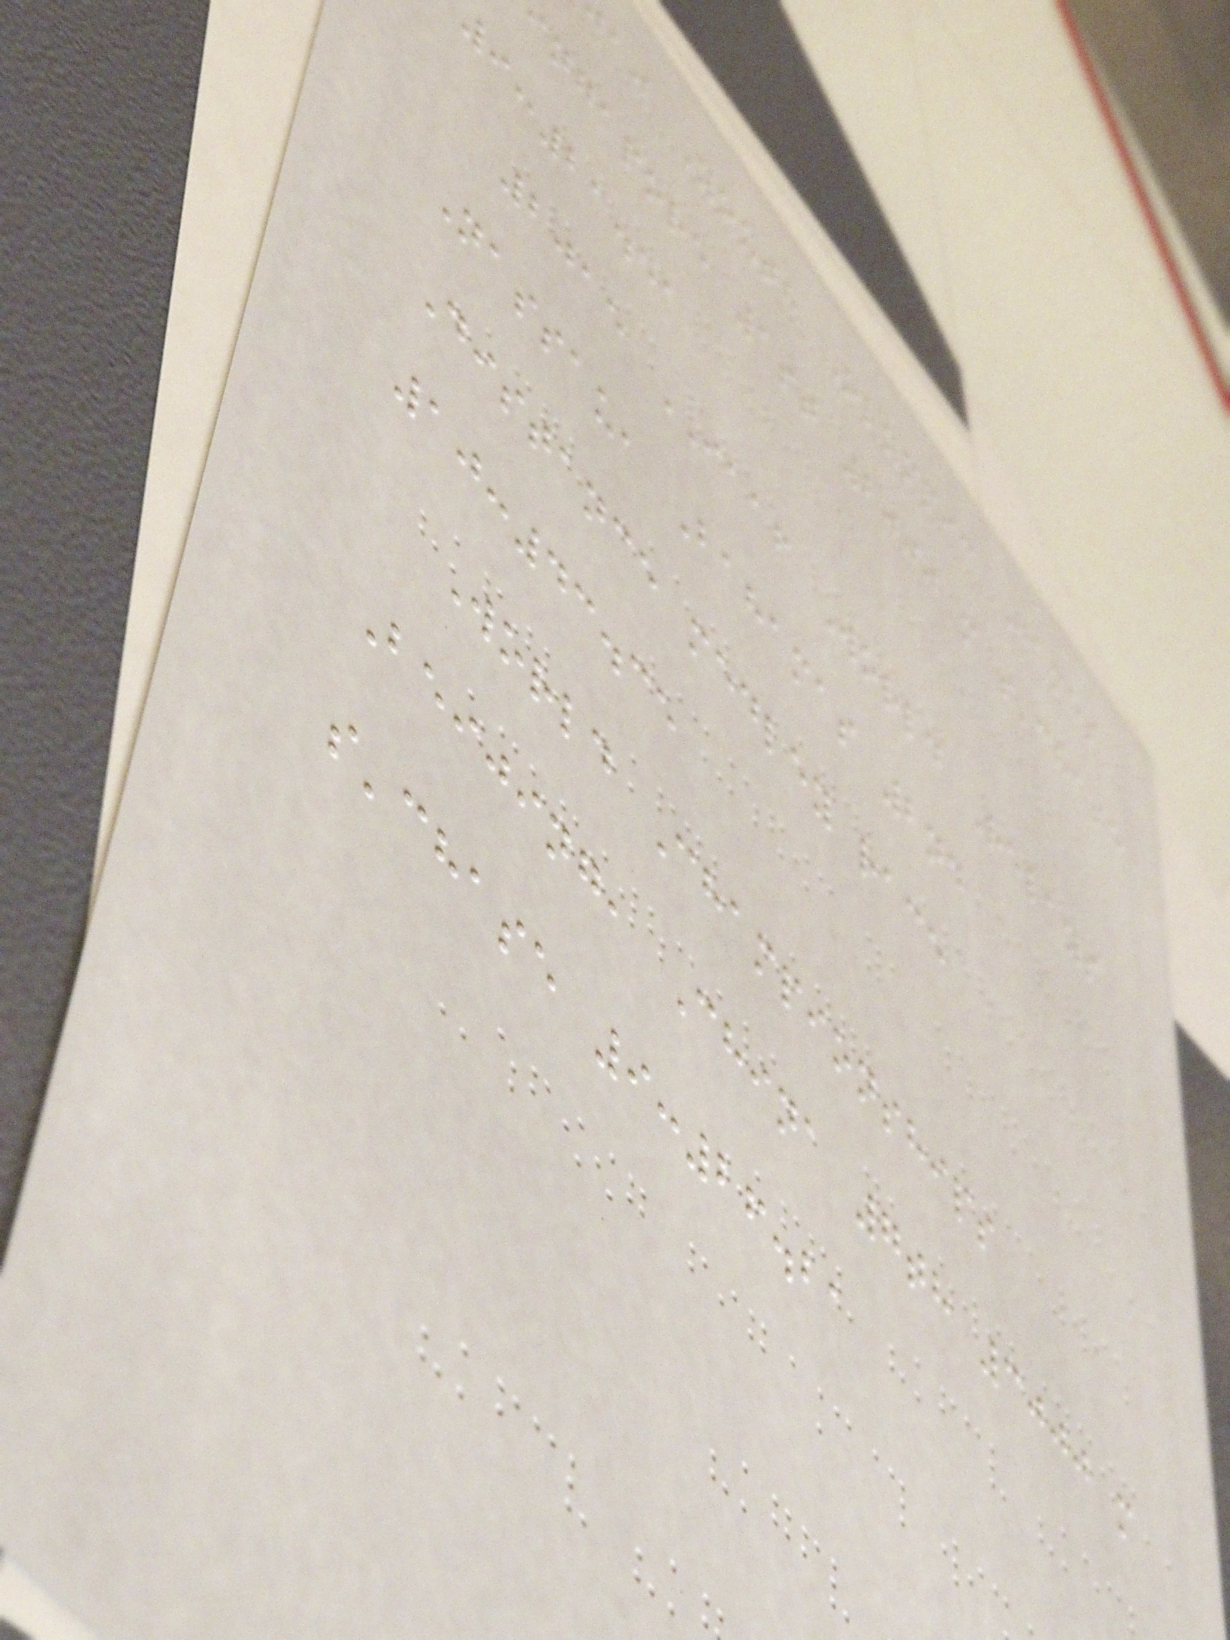aj Youth Olympic Games
ngapore 1st 2000 m s'chase
9:21.51
2015 IAAF World Relays
Nassau, Bahamas 2nd
Distance medley race
10:43.35
World Championships
Beijing, China 7th 3000 m
s'chase 9:26.21
